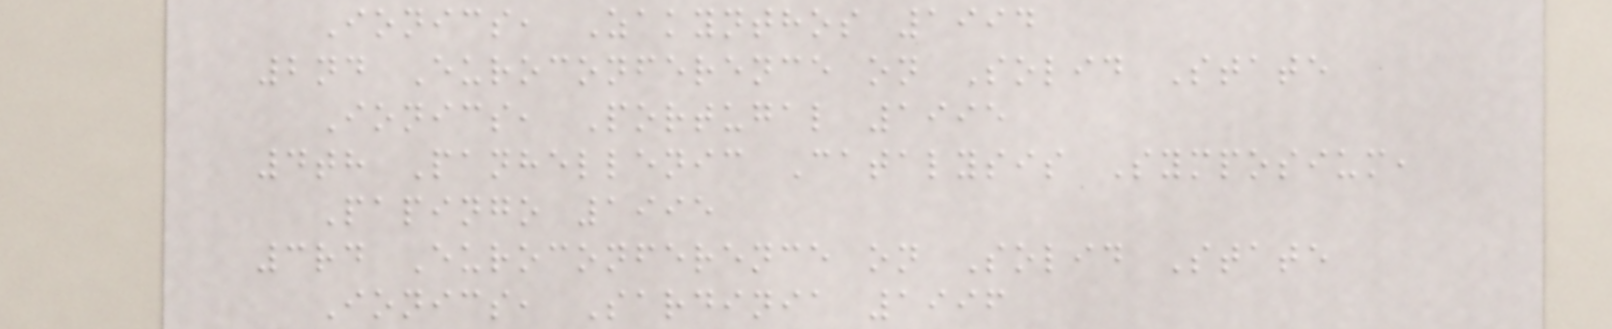Ionics, Zakynthos 1994
2nd Euroconference on Solid State
Ionics, Portugal 1995
4th Panhellenic Catalysis Symposium,
Papingo 1995
3rd Euroconference on Solid State
Ionics, Sardinia 1996
